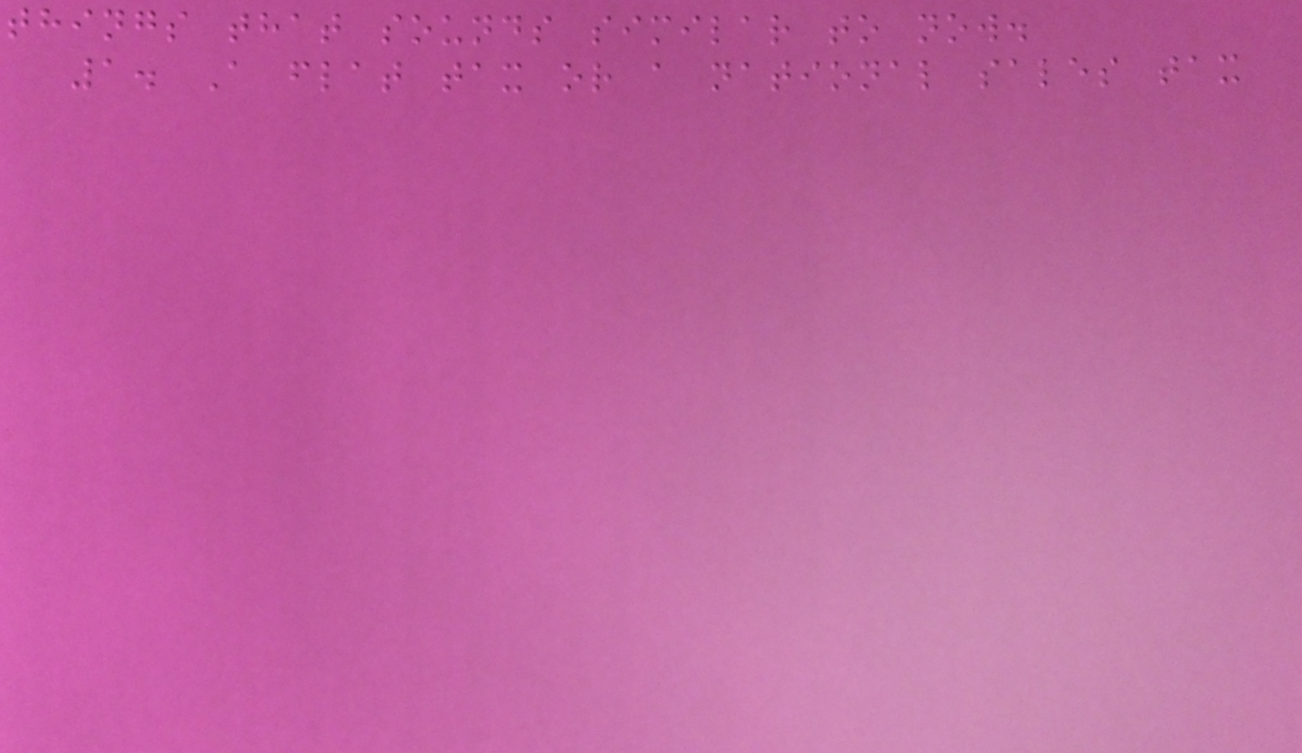things that sounds similar to now.
1. A flat tax or a national sales tax
